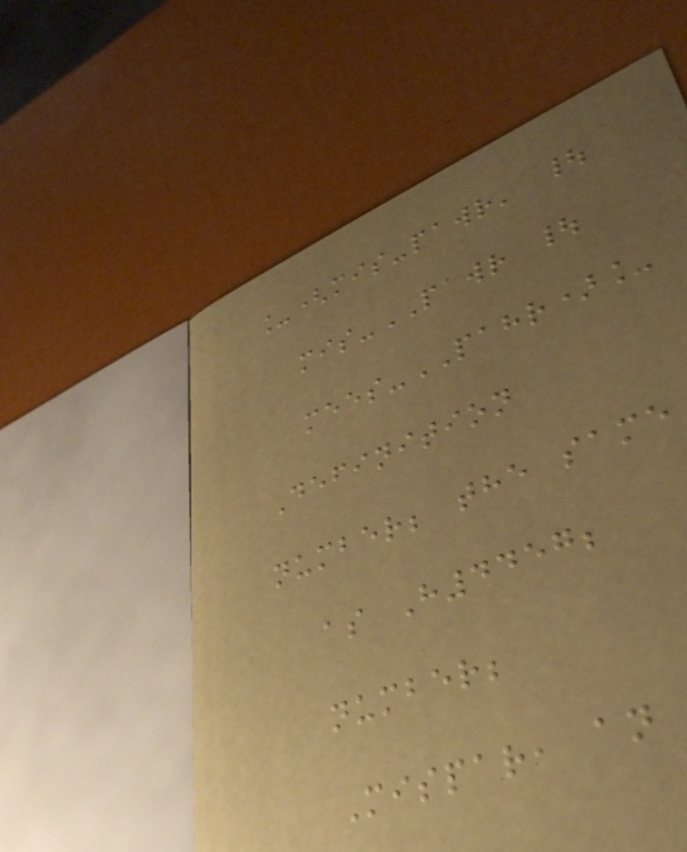_(mis-pawr' |
mis-PAWR |
mees-PAHR)_
Definition
number; the same
as H4457;
number;
Mispar, an
